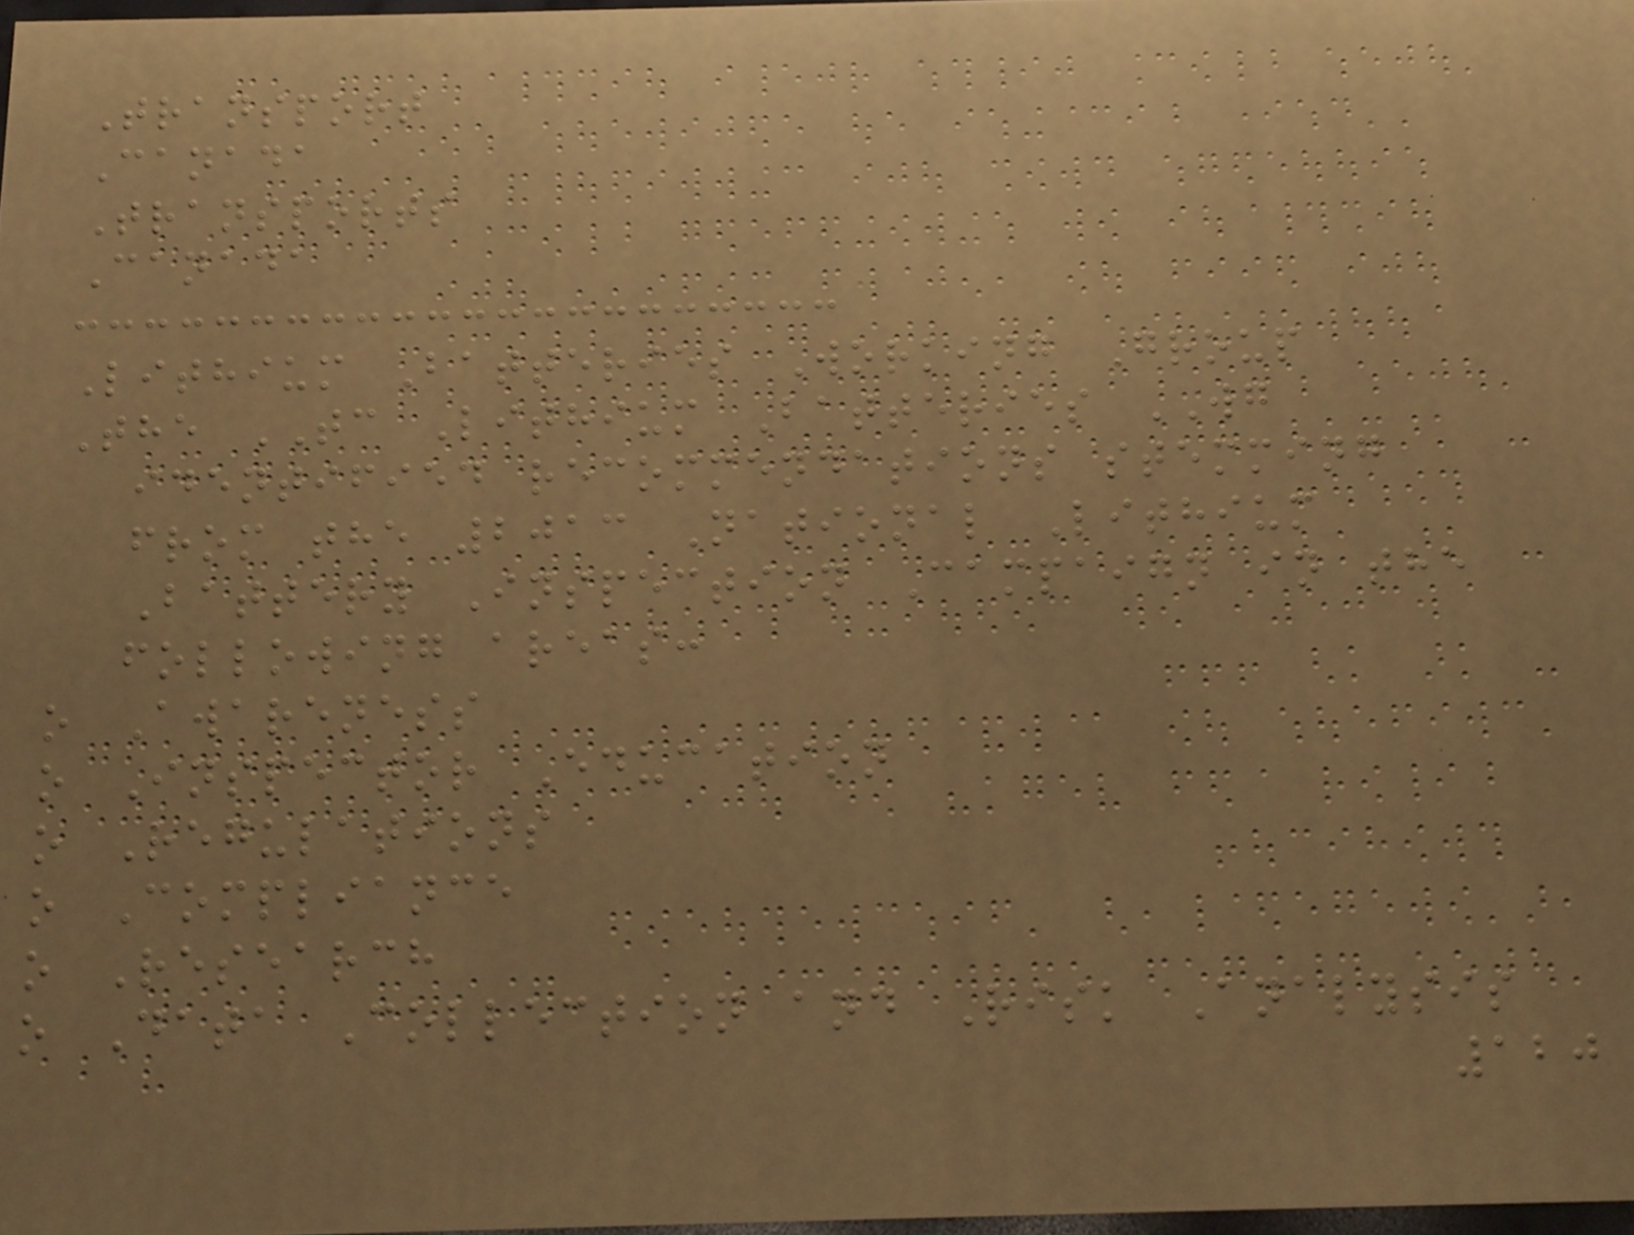Transport
Canada
Transports
Canada
Lithium Batteries Working Group
The TC Lithium Batteries WG
identified recommendations stemming
from the 2013 National Lithium
Battery Inspection Campaign in the
following areas:
o Awareness
o Inspector Education
o Regulations
o Compliance
o Research
o Data Collection and Risk Analysis
120
